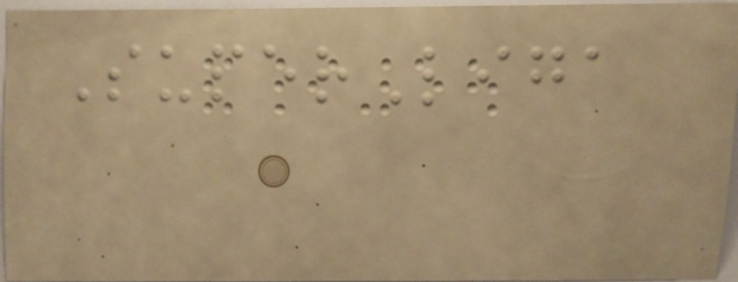SuperLiga
